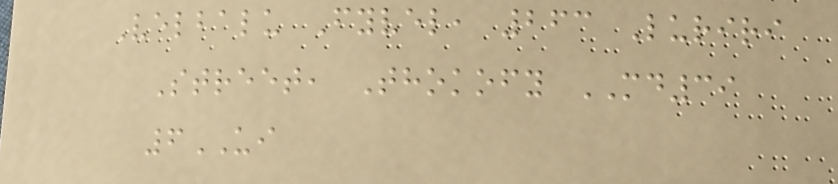Velbalu Fyvel, 263 Luriri
Street, Thokofy MD39
6UI
